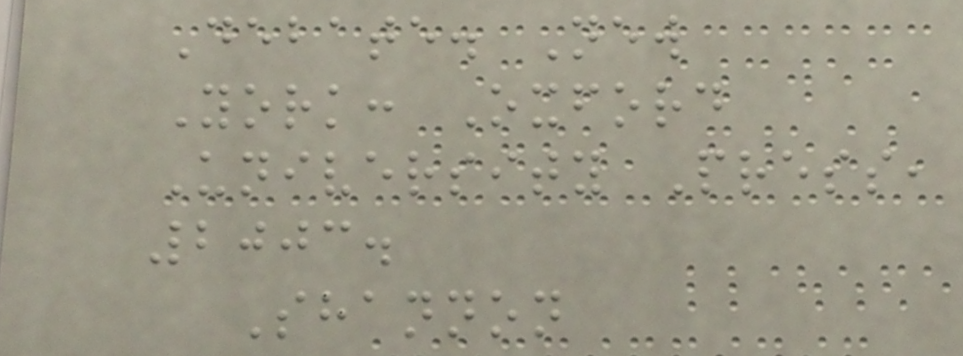Debate. New
York: Oxford
University Press,
2003.
Shannon
